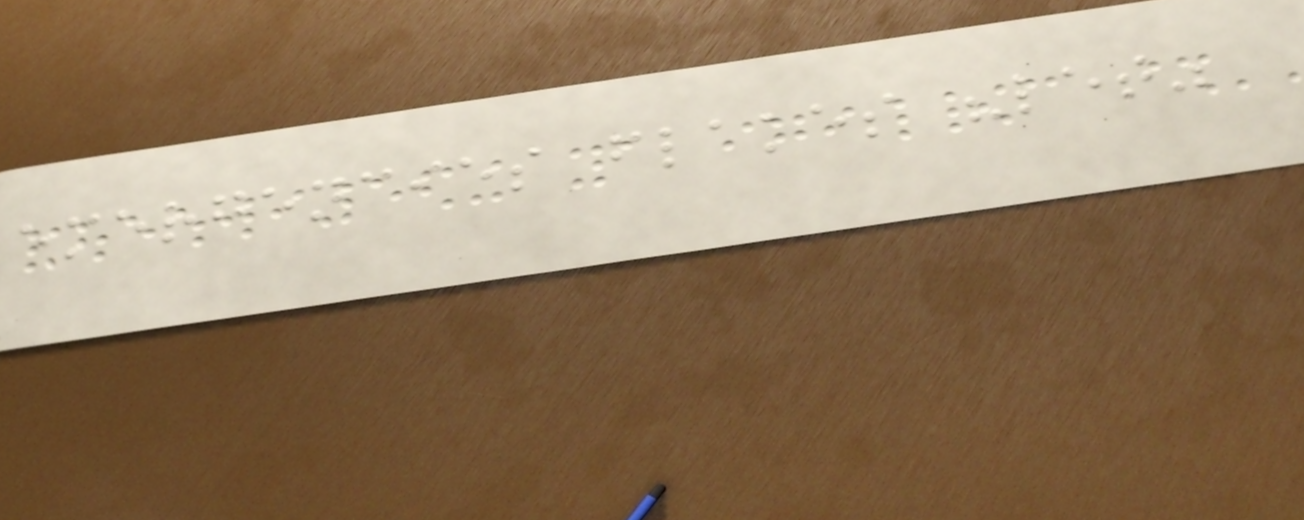emergencies flakes "let"
